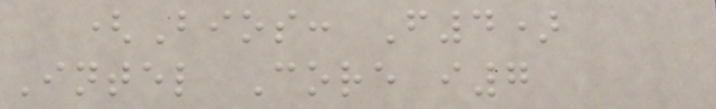(Bios: F4)
Intel Core i7
